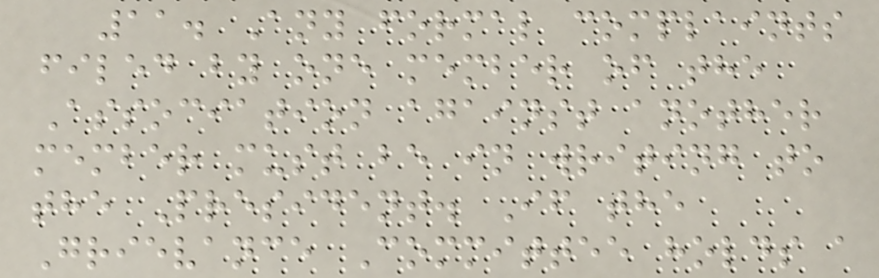11. Any formal complaints
filed by one member of the
Association against another
member must be in writing to
the President. If the
Grievance Committee holds a
